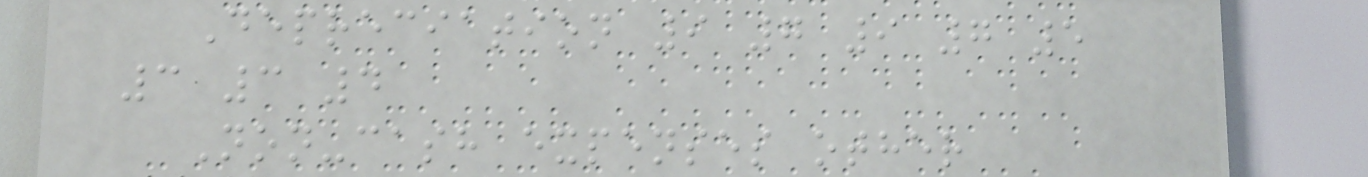Depreciation 9 7 9 7 5
3 3 4
Non-cash expenses other
